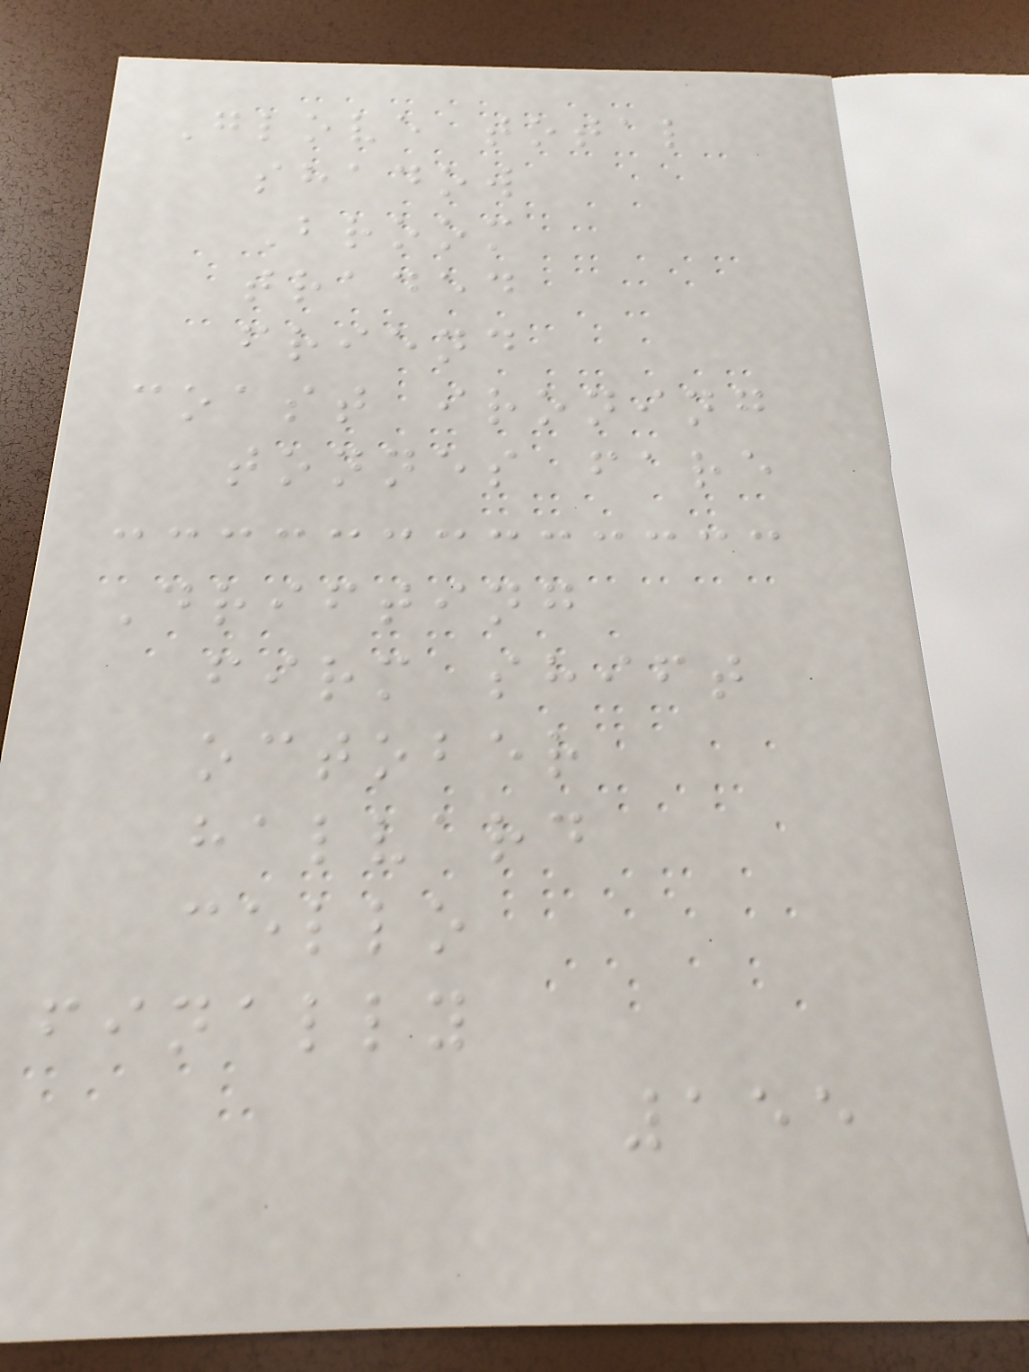Glove total
shadow
Broom
traded
friend
coast ironing
tonnes fare
Drifting
firm shift
october
halvard
cello
finally
155
